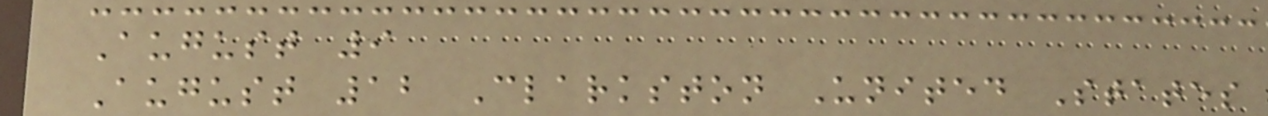August 9
August 12 Clarkston United States
